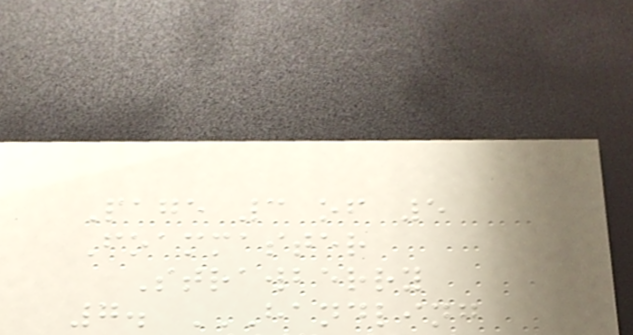Page 3 of 5
Foammaster
Strawberry
7. HANDLING
